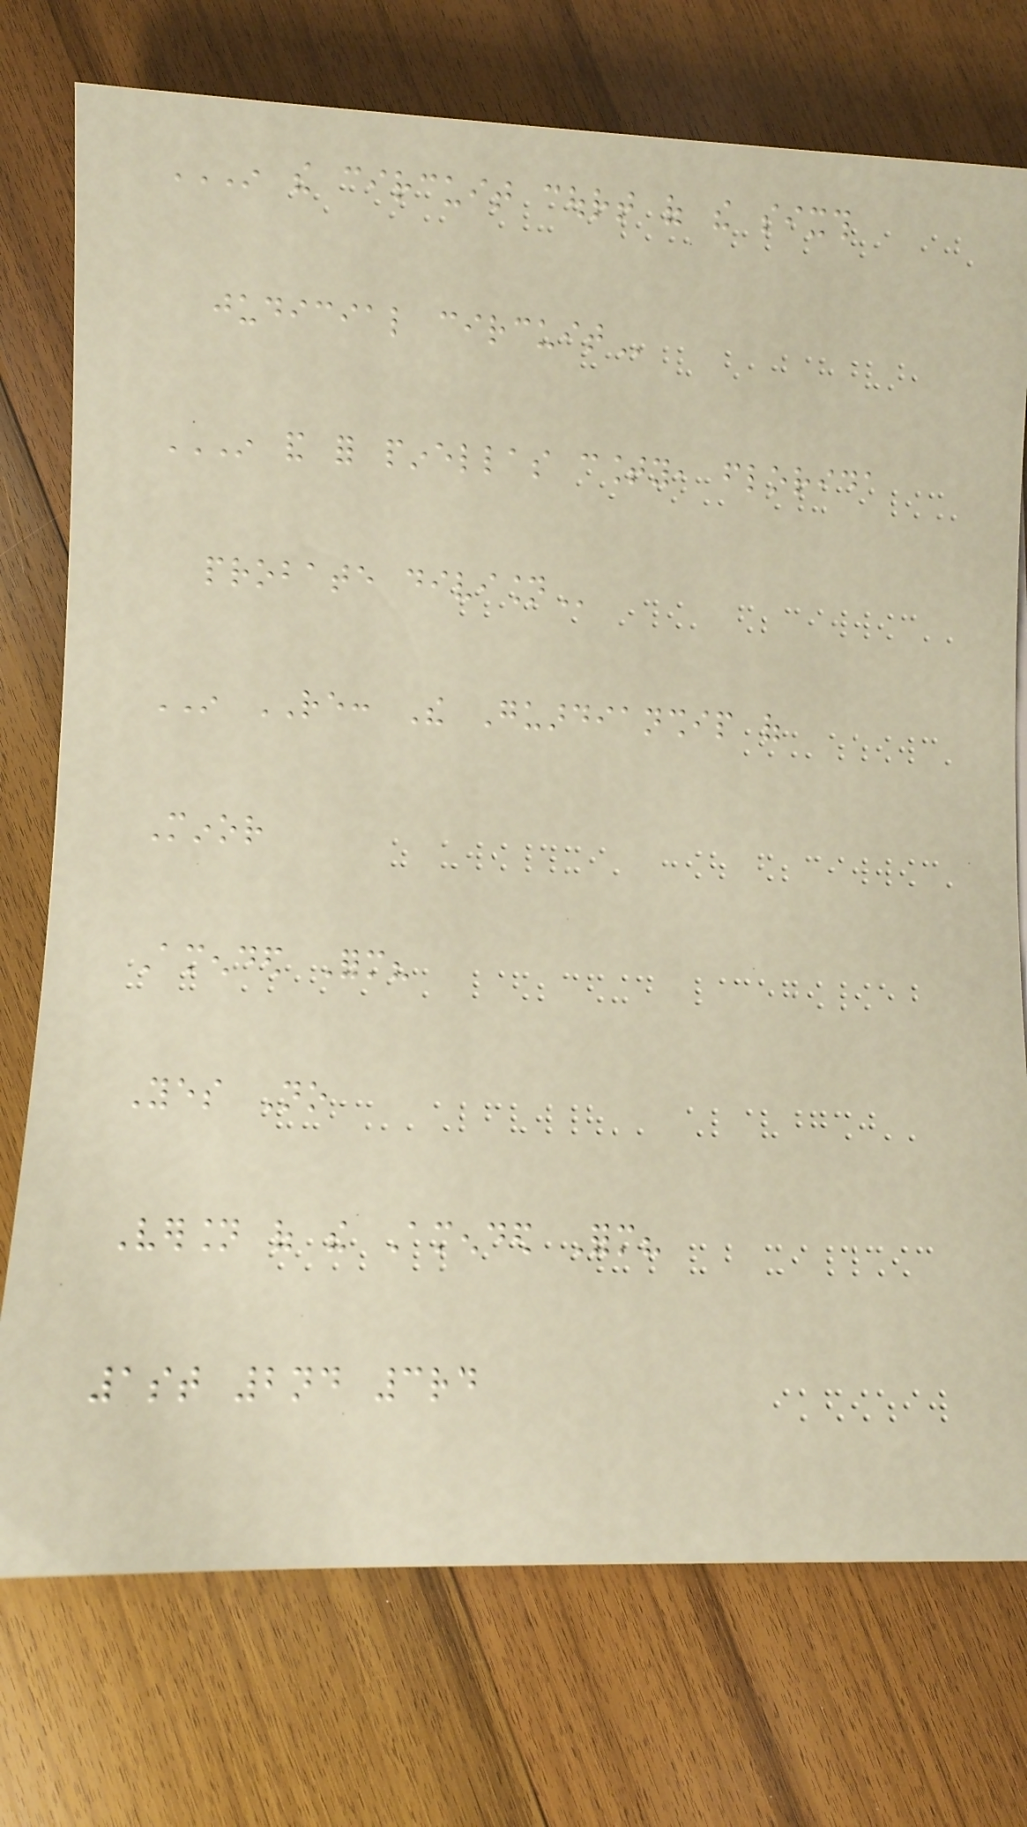IN THE CIRCUIT COURT OF THE SIXTH
JUDICIAL CIRCUIT
IN AND FOR PINELLAS COUNTY, FLORIDA
PROBATE DIVISION
IN RE: The Guardianship of
Minor
Amended Form?
Yes No
Version of the Amended Form?
1st 2nd 3rd
